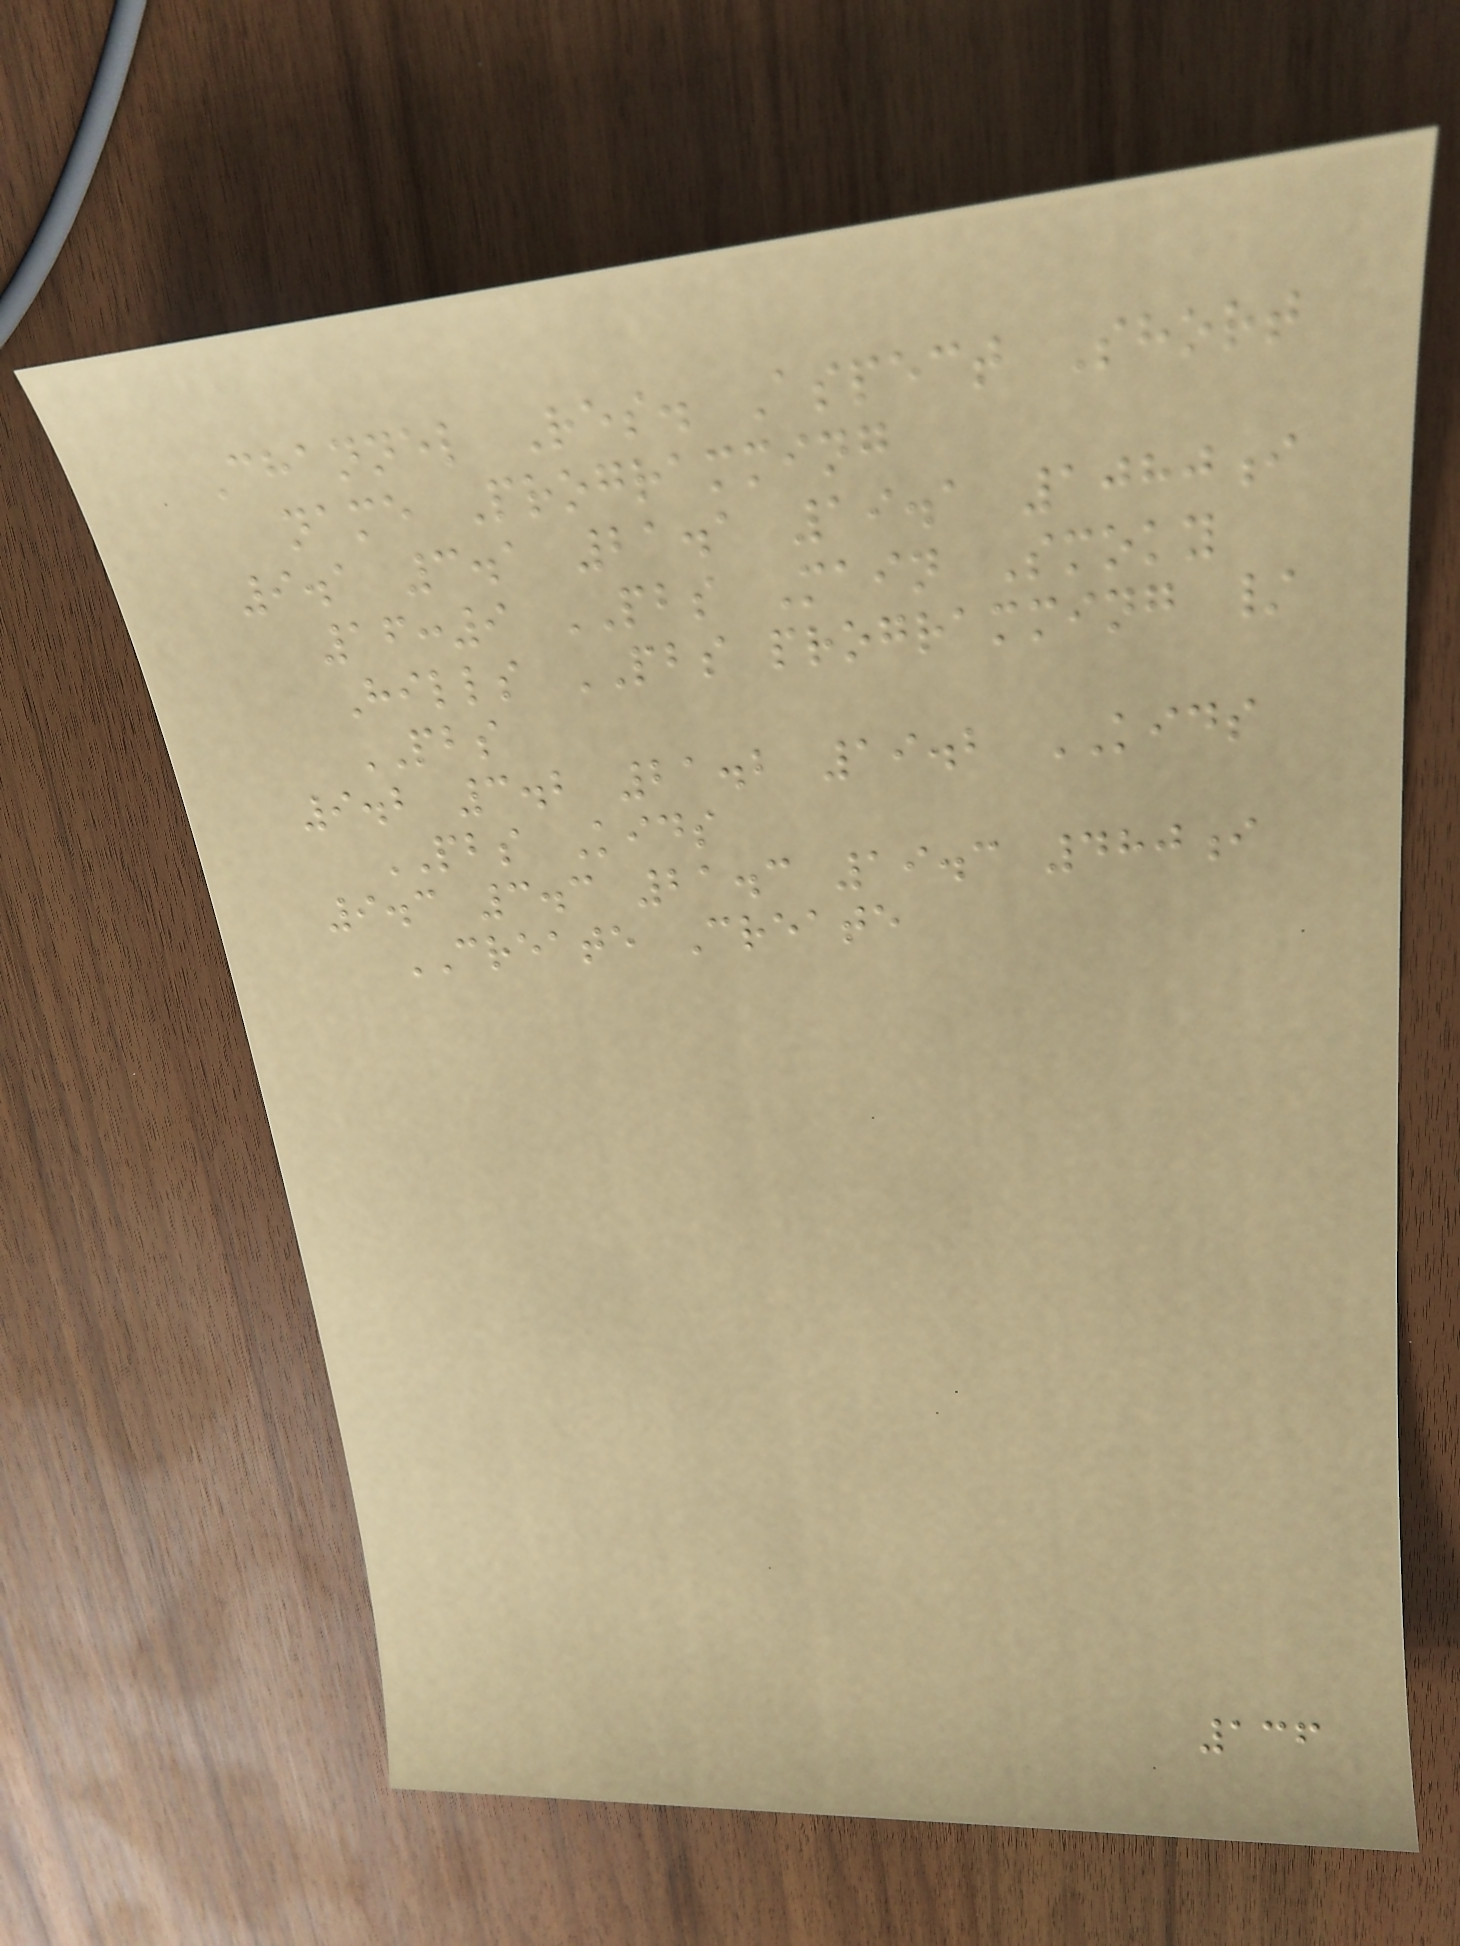Channel Res. Aspect Short
name Programming
9.1 3.1 21.1 19.1 1080i
16:9 PBS Main Smoky
Hills PBS programming /
PBS
9.2 3.2 21.2 19.2 KIDS
PBS Kids
9.3 3.3 21.3 19.3 480i
CREATE Create
136
